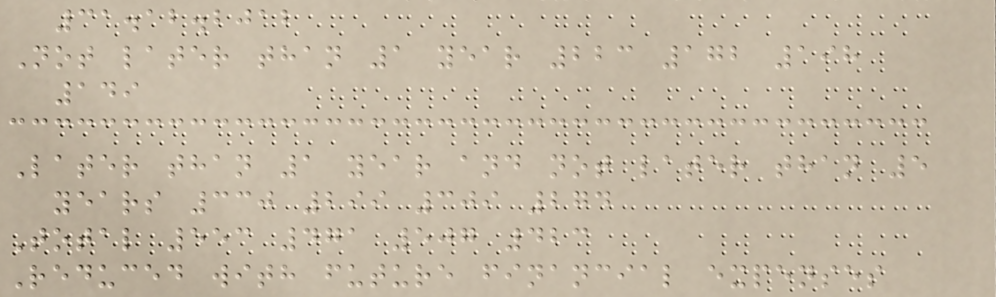31.12.2012
Not later than 1 year 223 172 198
149
Later than 1 year and not later than 5
years 330 299 309 274
Total 553 471 507 423
Reduced with future financial expenses
